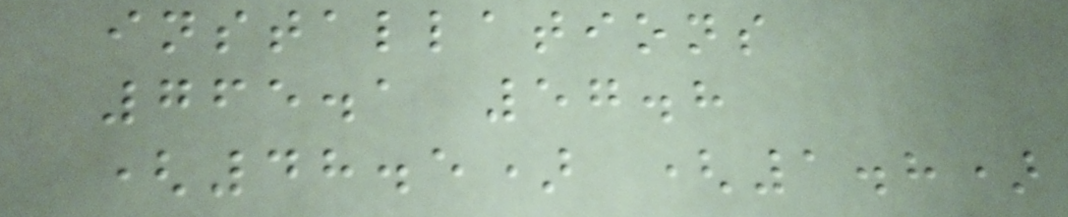installations
765.1 57.8
(48.5) (1.8)
